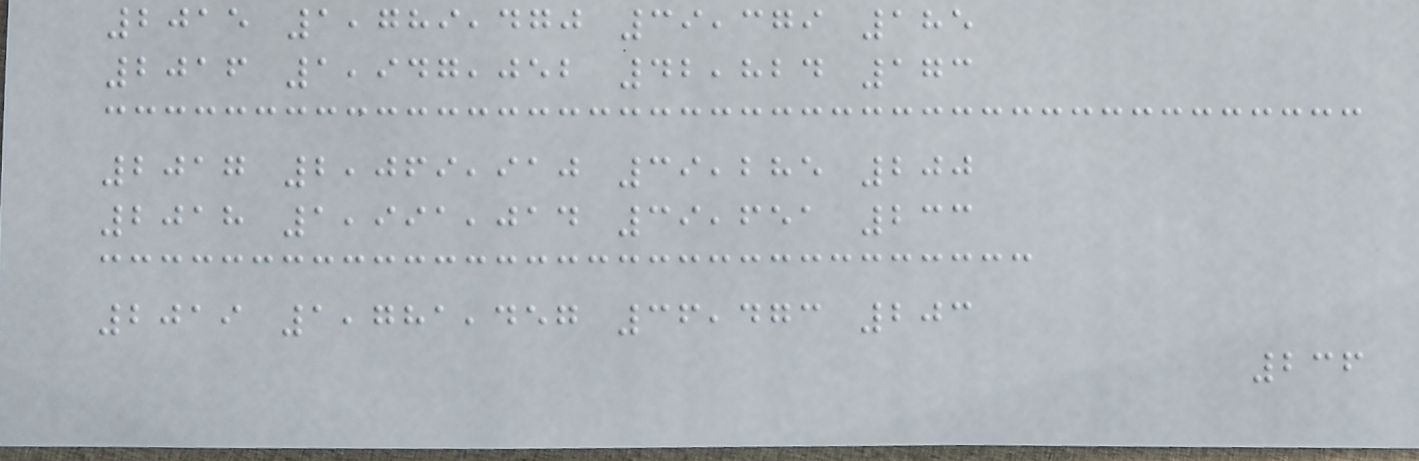2015 1,789,470 39,379 185
2016 1,947,052 42,824 173
2017 2,069,910 39,285 200
2018 1,991,014 39,651 233
2019 1,781,457 36,473 203
236
